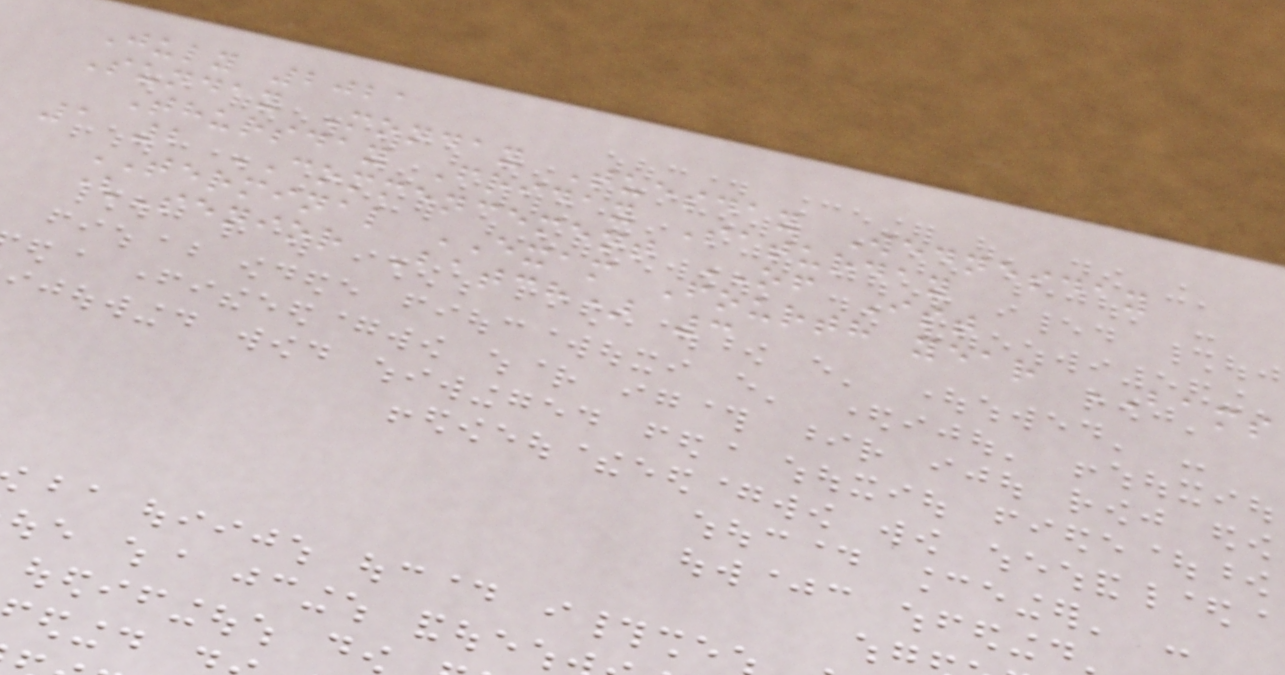July 2021
Sunday Monday Tuesday Wednesday
Thursday Friday Saturday
1 2 COMMENCEMENT OF Ist
TERMINAL EXAM Fourth year BAMS
(Senior Batch) 3
